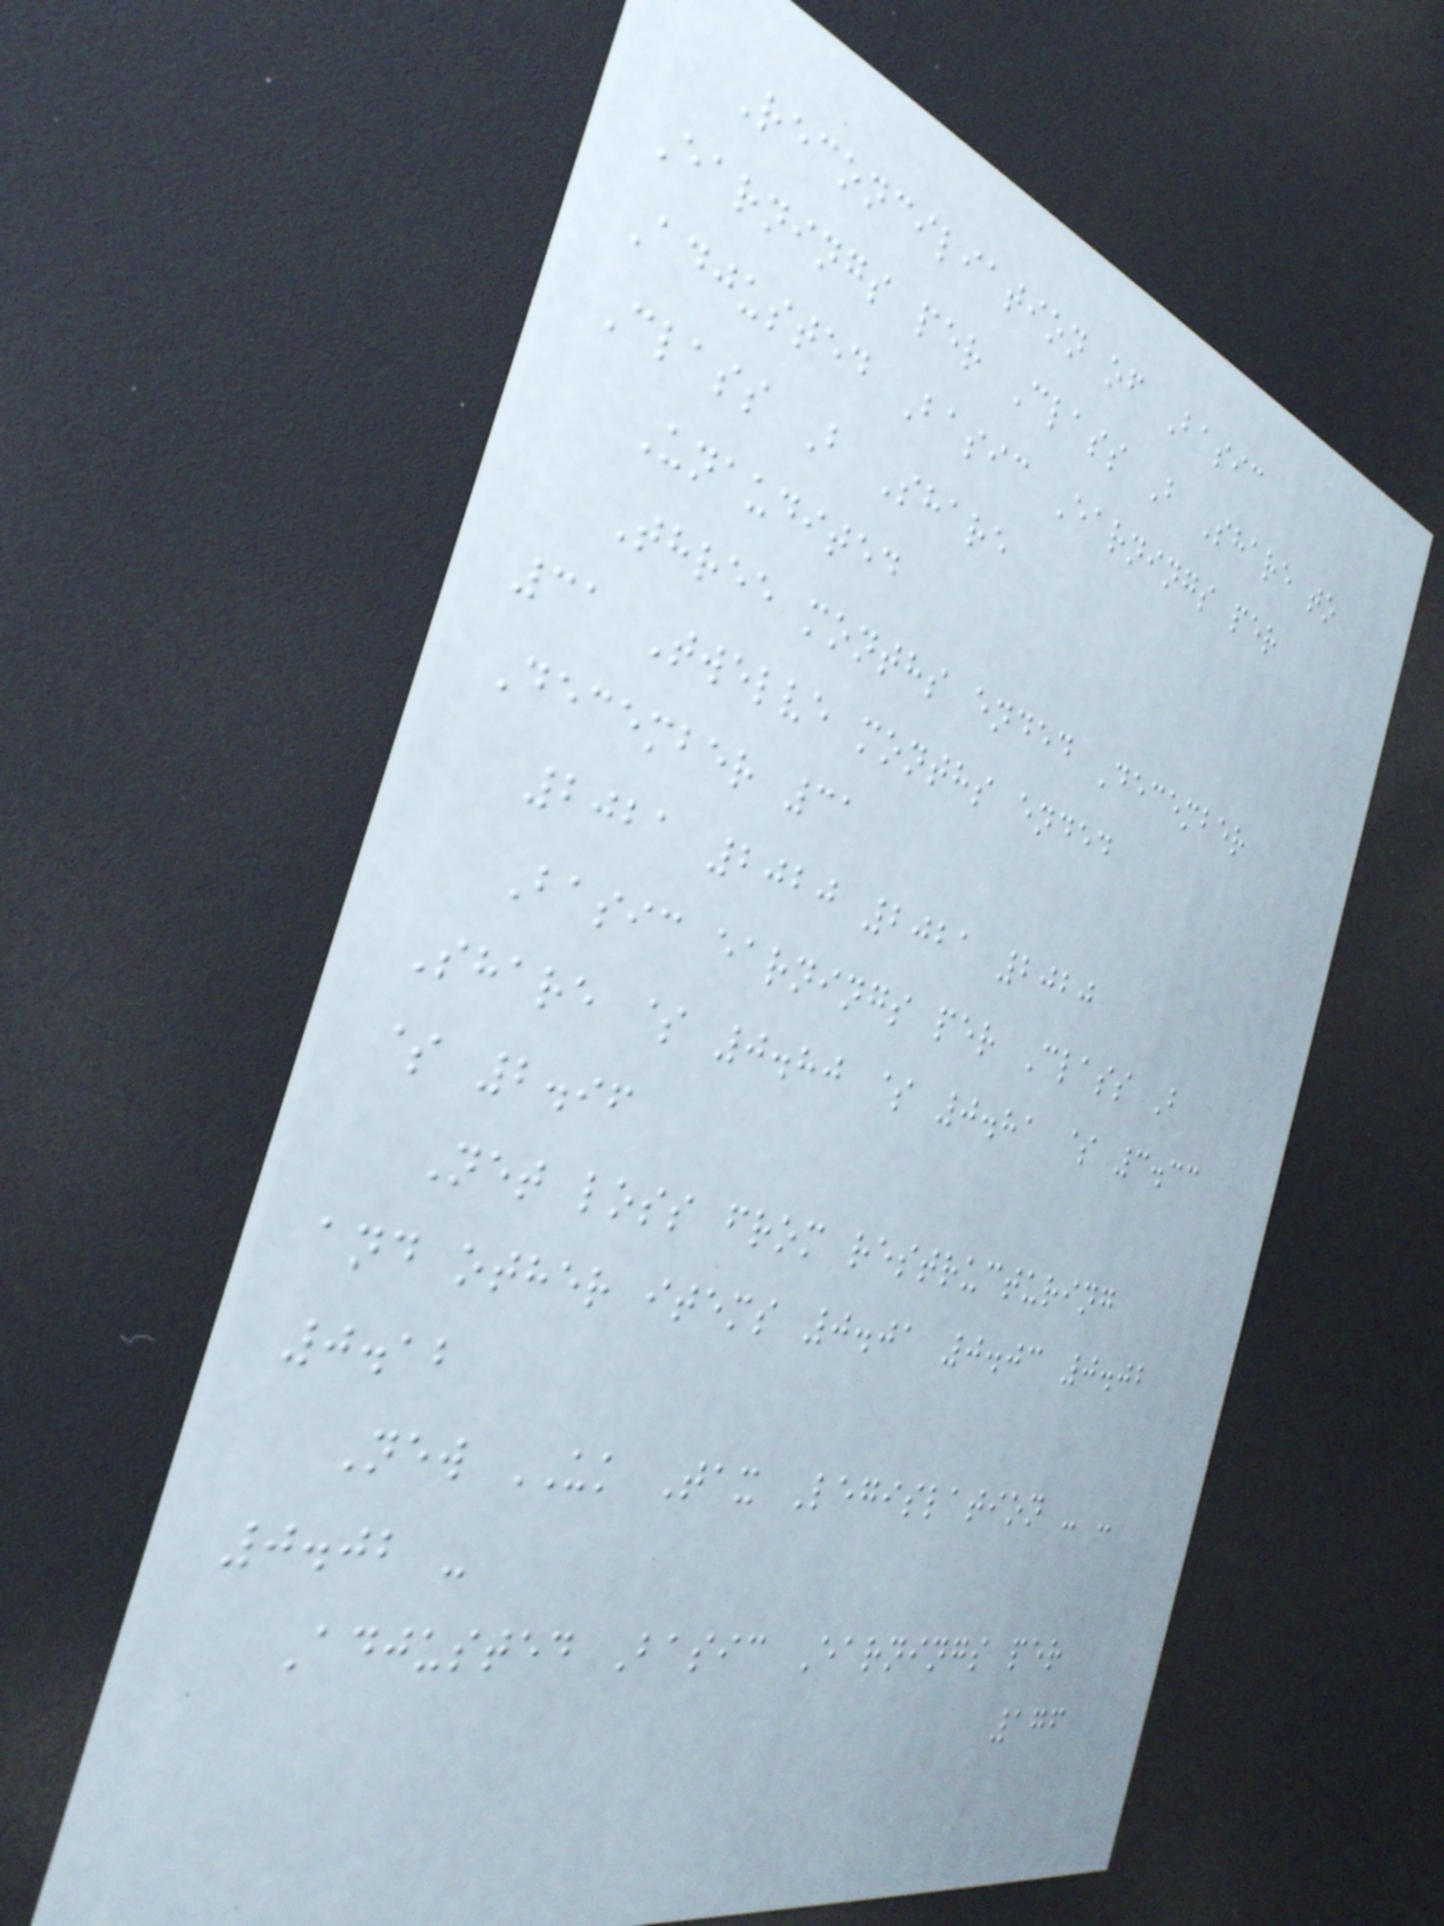Reconciliation of Basic
Earnings per Class B Share to
Adjusted Basic Earnings per
Class B Share
Unaudited
Three months ended December
31 Twelve months ended
December 31
2021 2020 2021 2020
Basic earnings per Class B
Share $ 0.80 $ 0.81 $ 3.33
$ 2.96
Net loss from restructuring
and other items 0.01 0.03 0.02
0.12
New UK Tax Legislation - -
0.02 -
Adjusted Basic Earnings per
176
